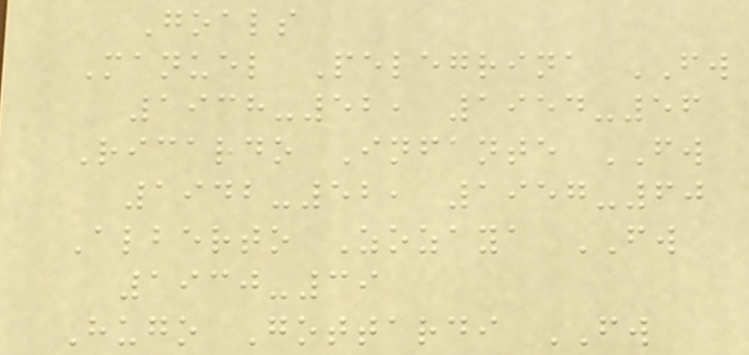Goals
Manuel Pelegrina FW
1938-52, 1954-56
Ricardo Infante FW
1942-52, 1957-60
Alberto Zozaya FW
1930-39
Hugo Gottardi FW
